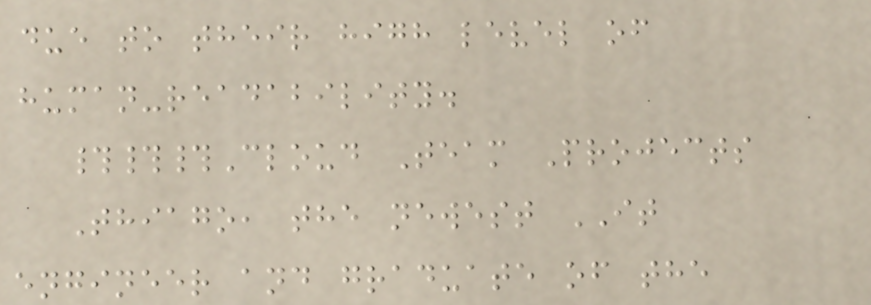due to their high level of
human-readability.
###Cloud Team Projects
Thiago, the newest IT
engineer and graduate of the
